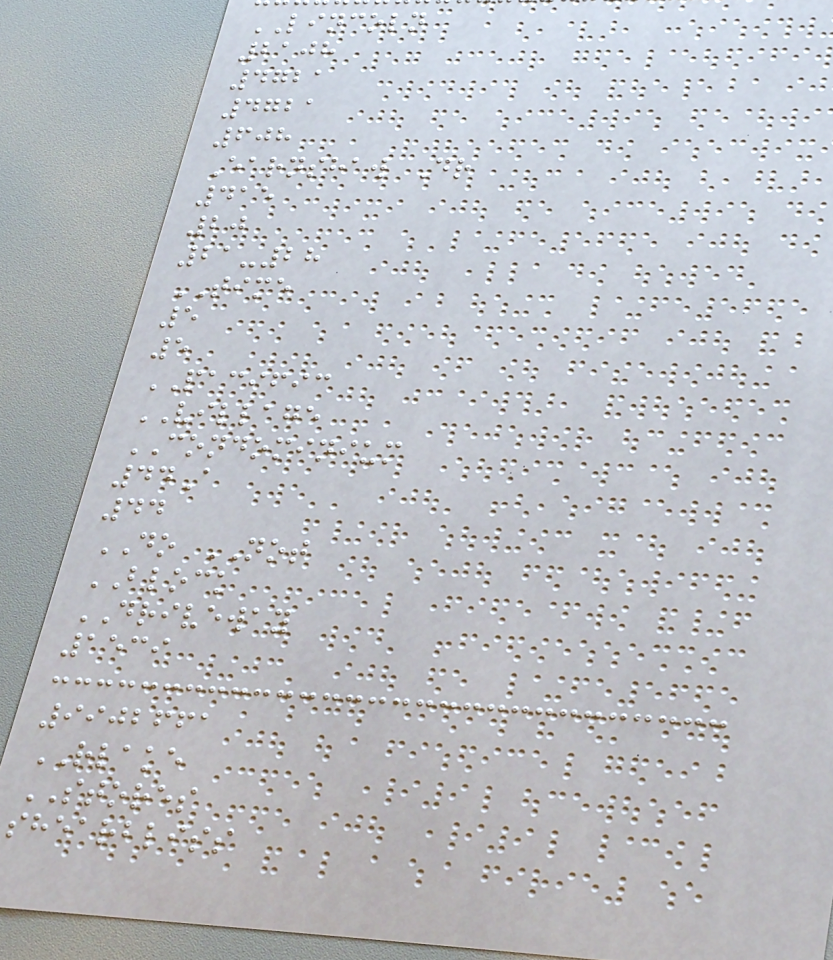LINCOLN
2108
4721
4721
608
Earnshaw Dr
415
20
21-28
TIME
5
5
PACIFIC
VILLAGE
CONDOMINIUM
44A
44
DO NOT
BLOCK
DRIVEWAY
1539
9902661
RLAKE
STORES
shearbliss
